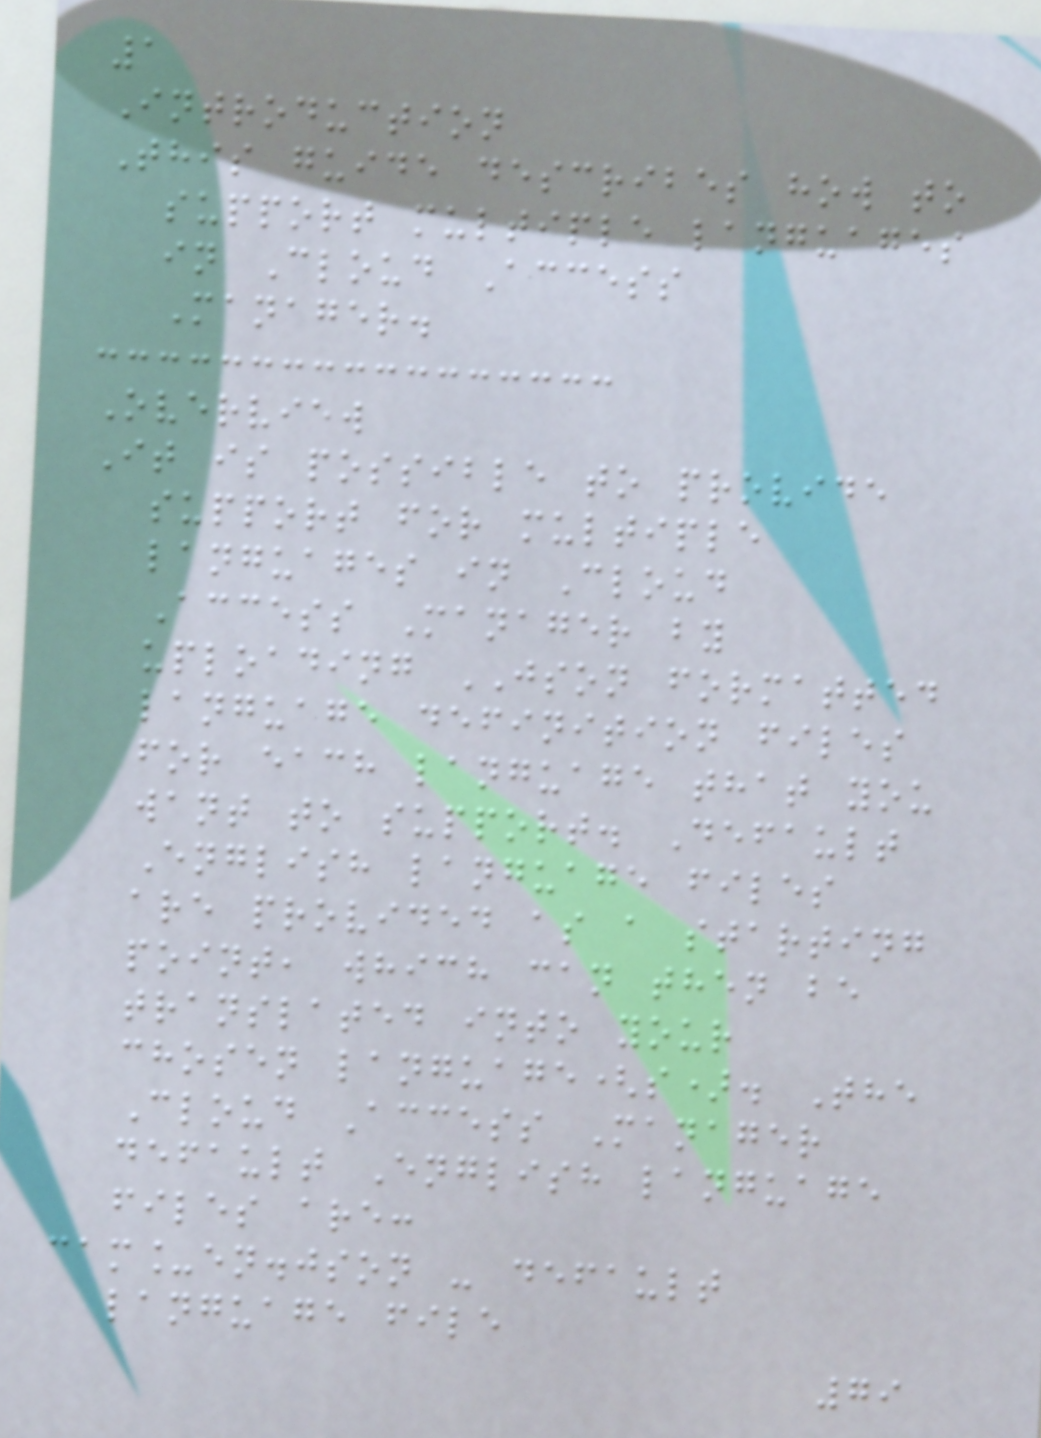1
Introduction
This guide describes how to
support multiple languages
in Cloud Access
Manager.
Overview
It is possible to provide
support for multiple
languages in Cloud
Access Manager by
uploading JSON formatted
language definition files
for each language that you
want to support. Default
English language files
are provided as a starting
point, which can then be
translated into your
chosen language(s). The
Cloud Access Manager
default English language
files are:
cam_en.json - default
language file
79
